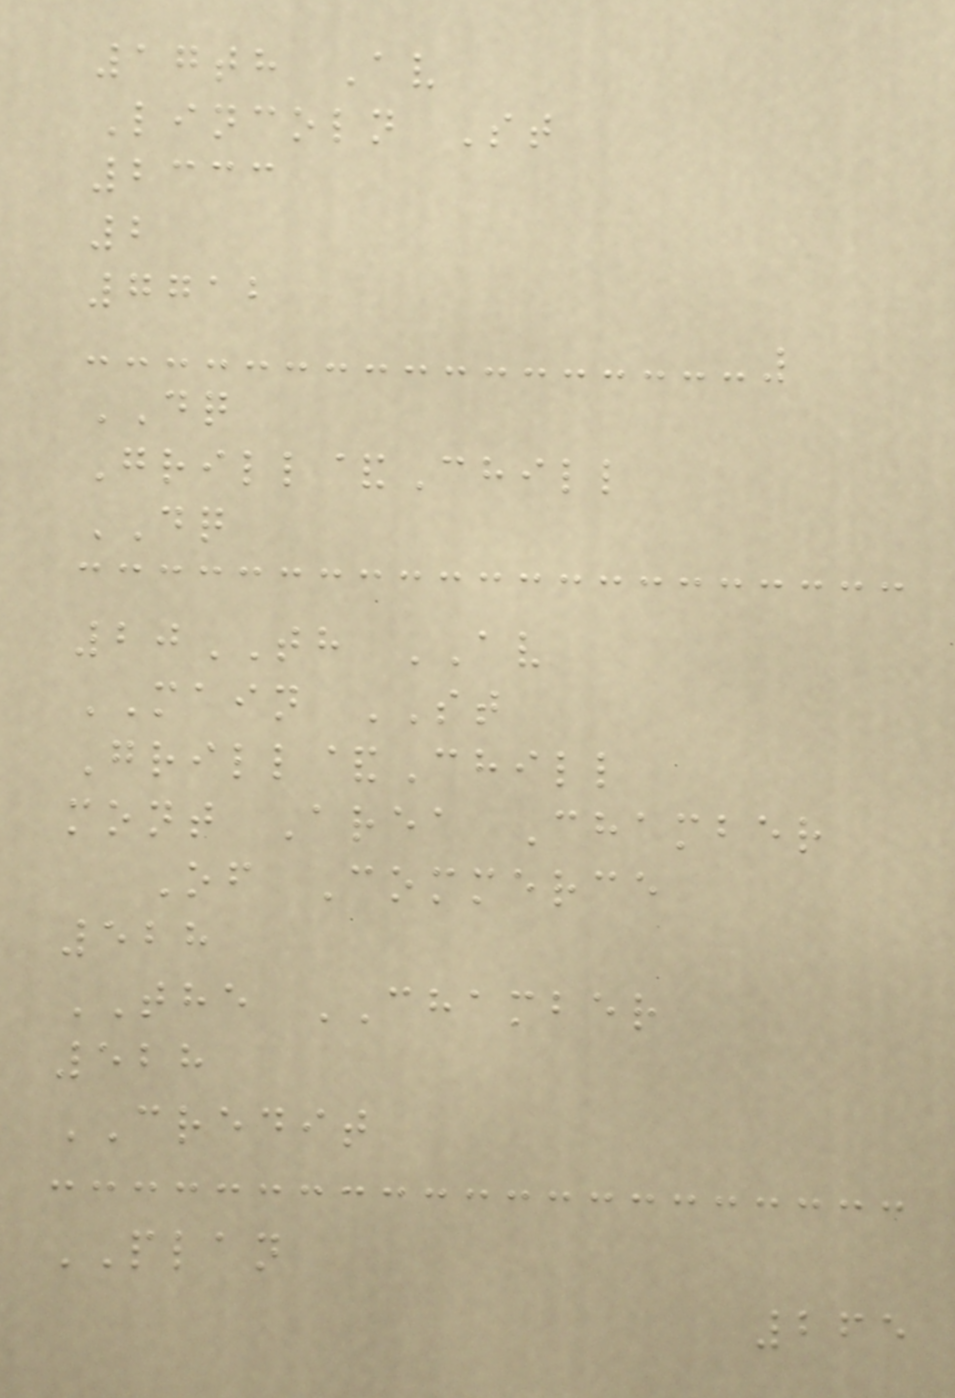17th Av
Lincoln St
2333
2
7712
DQ
Grill&Chill
DQ
20TH AV
MAIN ST
Grill&Chill
mont Area Chamber
Of Commerce
528
THE CHAMBER
528
CREDIT
PLAN
265
